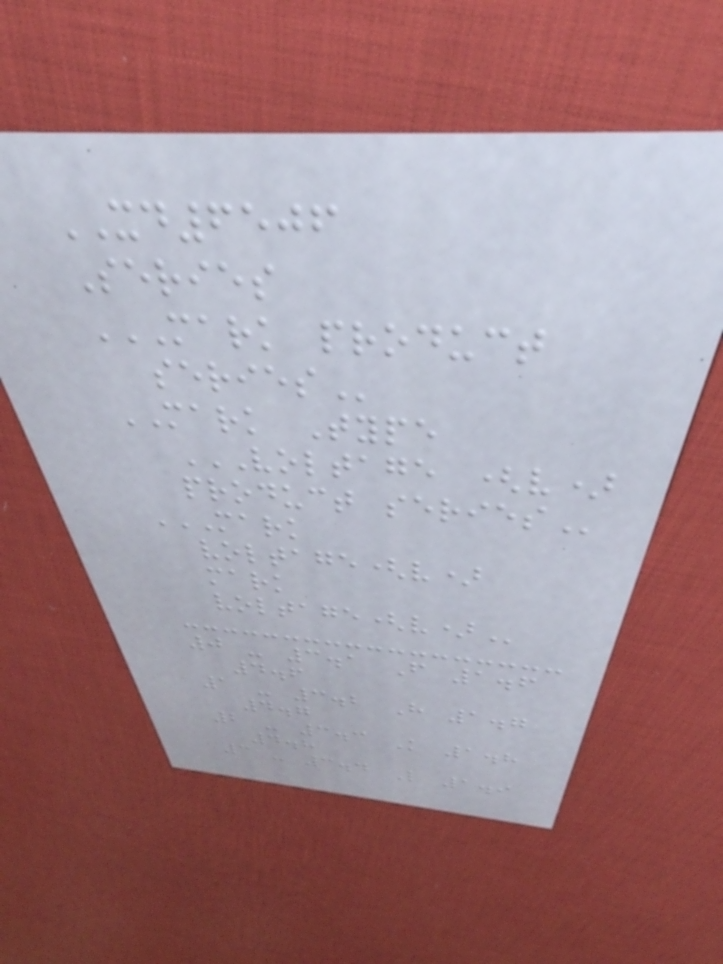XD6506
Series
MARK PRODUCT
SERIES
MARK Type
VOLTAGE (V)
PRODUCT SERIES
MARK
VOLTAGE(V)
MARK
VOLTAGE(V)
0 - 3.1 F 1.6
4.6
1 - 3.2 H 1.7
4.7
2 - 3.3 K 1.8
4.8
3 - 3.4 L 1.9
